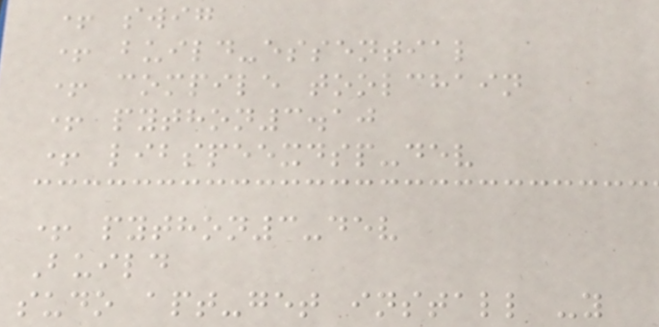+ swig
+ build-essential
+ compile toolchain
+ python3.10
+ libspeexdsp-dev
+ python3-dev
Build
sudo apt-get install -y
